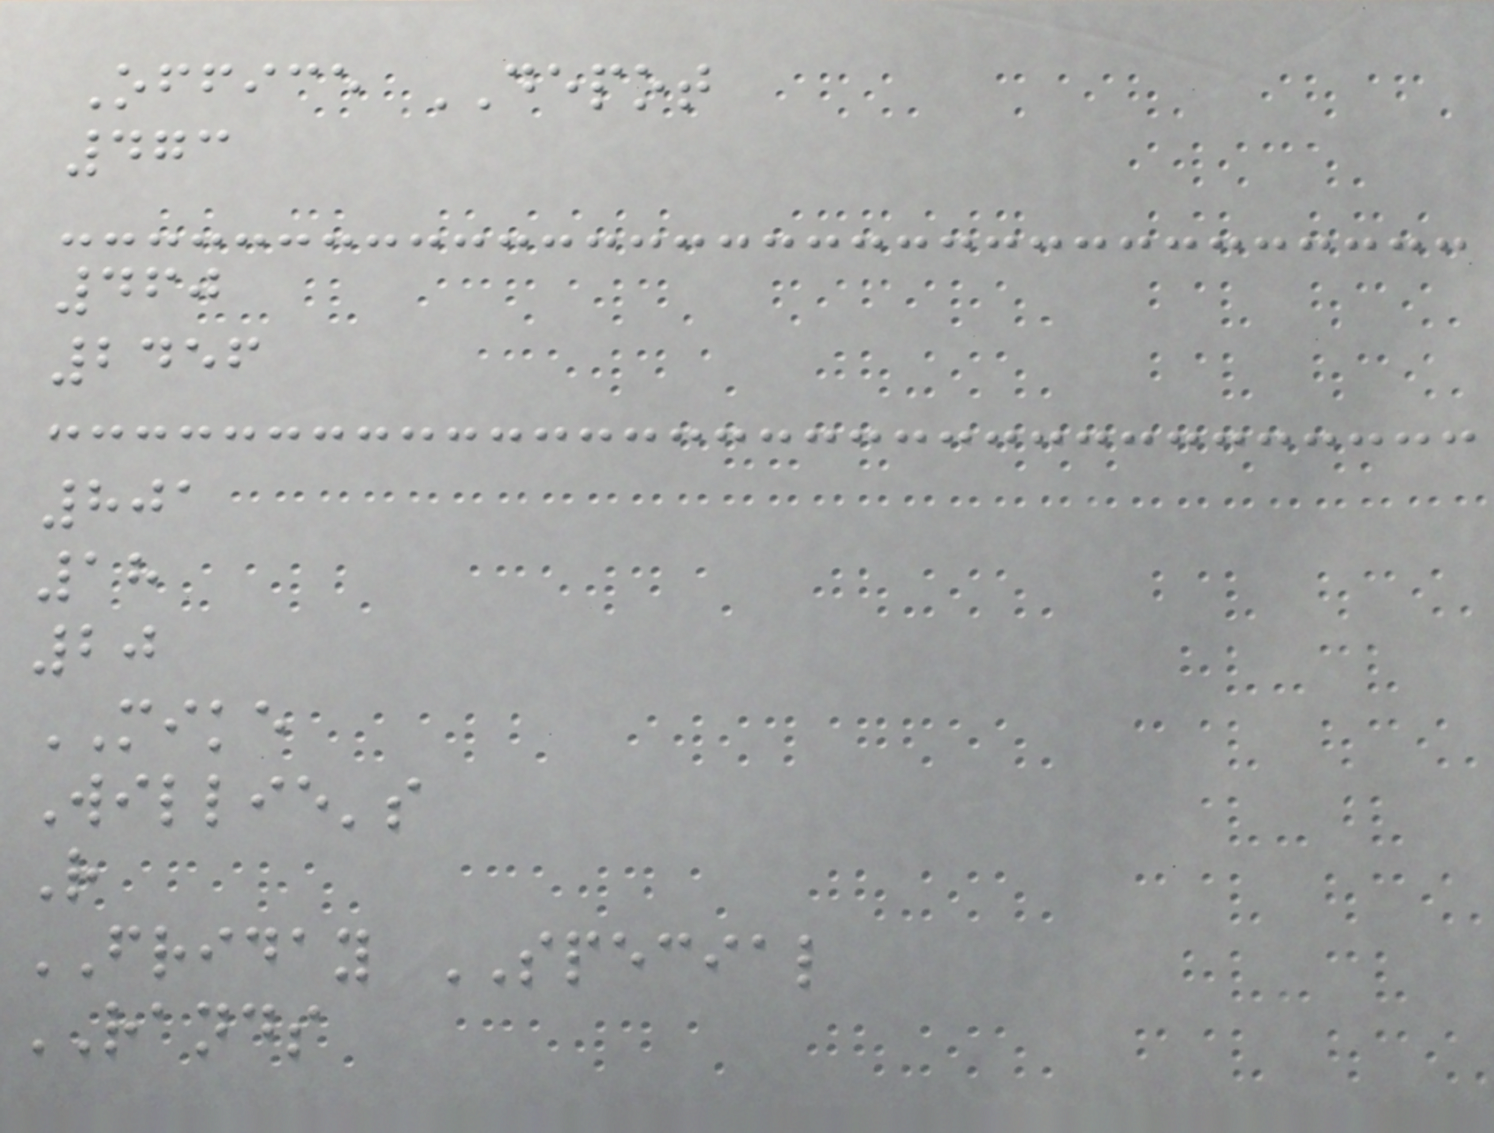Office DEPOT
473
460
2456
801
18
20
MIKE
Willie's
R
FRIDAY SPECIAL
RANDS
